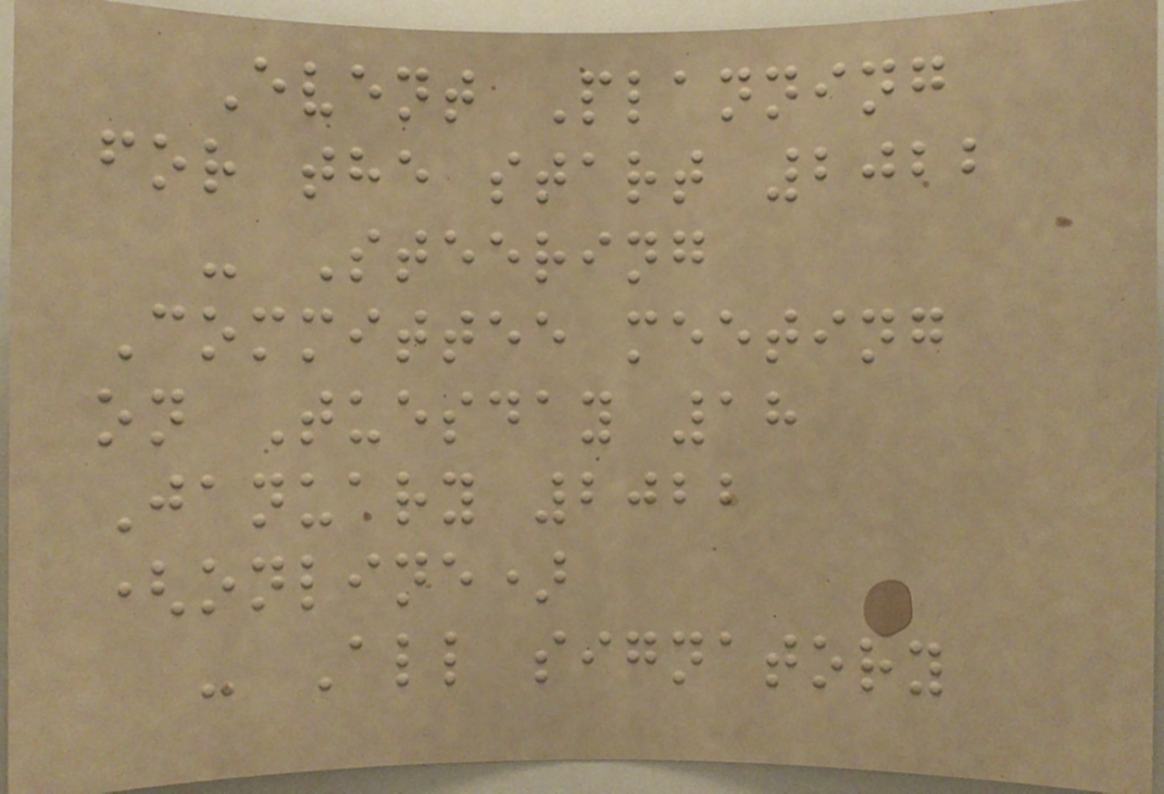Event Planning
for the start 2022
- Steering
Committee meeting
on Tuesday 18
January 2022
(online)
- All signatory
